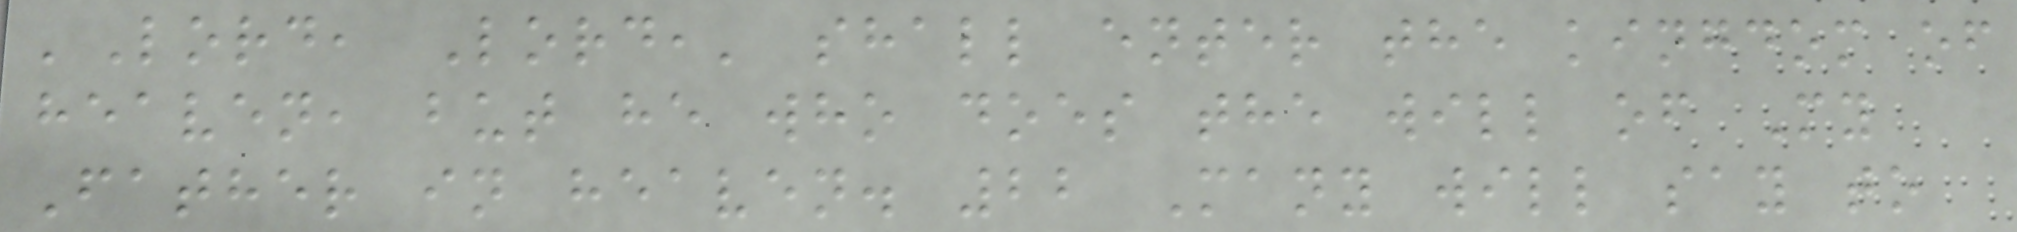'Lord, Lord,' shall enter the kingdom of
heaven, but he who does the will of My
Father in heaven. 22 Many will say to
